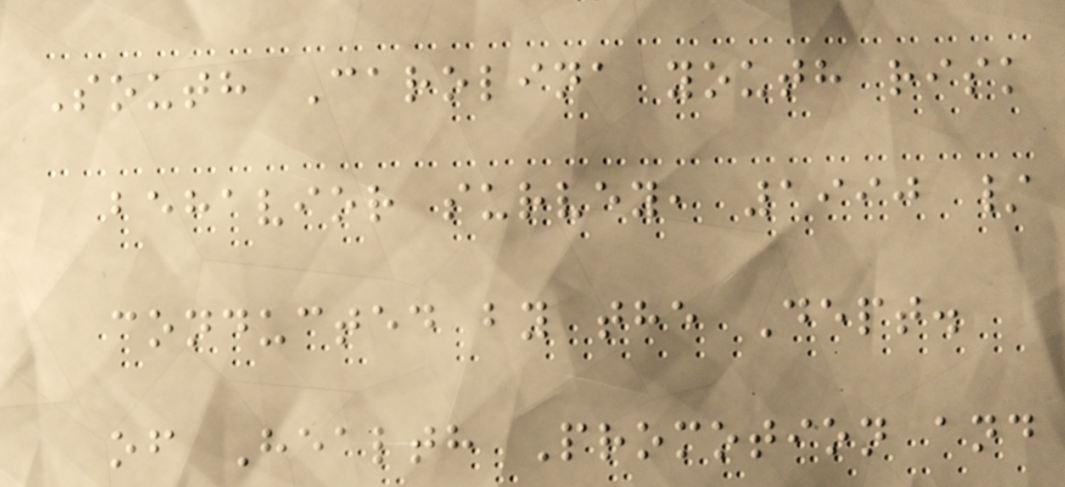South Carolina youth risk
behavior survey, 1990 /
conducted by the Dept.
of Health Promotion and
